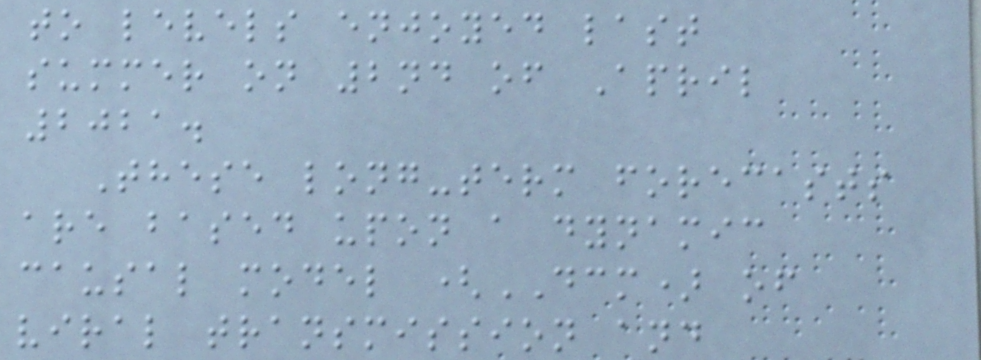to levels enjoyed last
summer on 2nd of April
2021.
These long-term forecasts
are based upon a dynamic
causal model (DCM) of
viral transmission and
